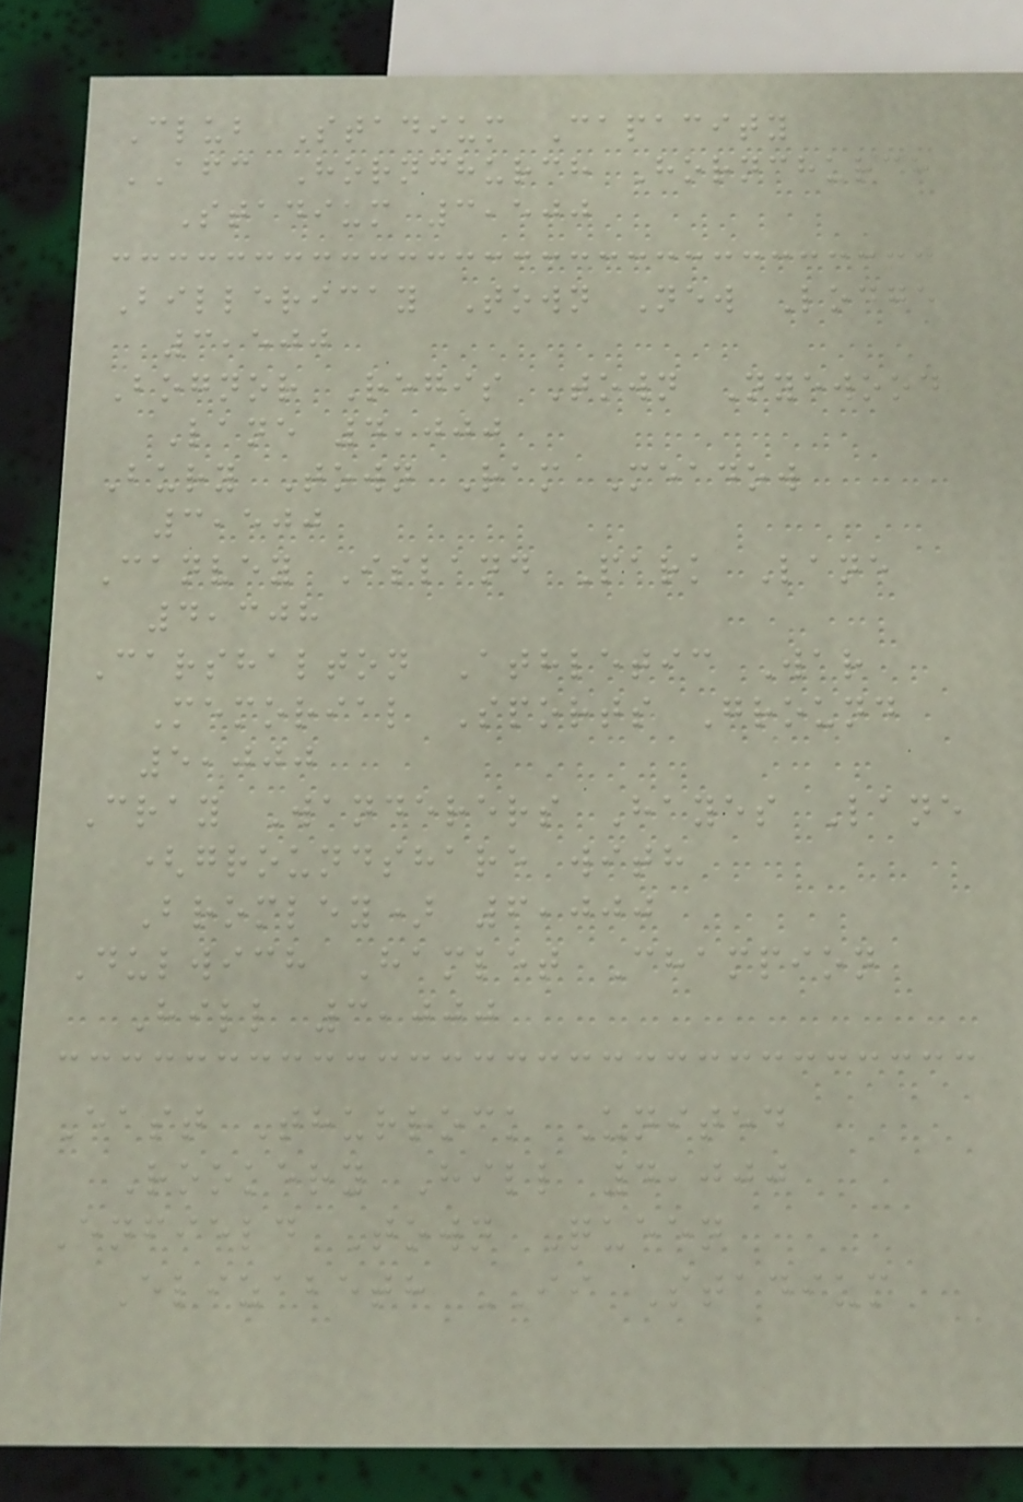Club Stadium Capacity
AFC Hornchurch Hornchurch
Stadium 3,500
Billericay Town New Lodge
3,500
Bognor Regis Town Nyewood
Lane 4,000
Bury Town Ram Meadow
3,500
Canvey Island Park Lane
4,308
Carshalton Athletic War
Memorial Sports Ground
5,000
Cray Wanderers Hayes Lane
(groundshare with
Bromley) 6,000
Dulwich Hamlet Champion
Hill 3,000
East Thurrock United
Rookery Hill 4,000
Enfield Town Queen
Elizabeth II Stadium
